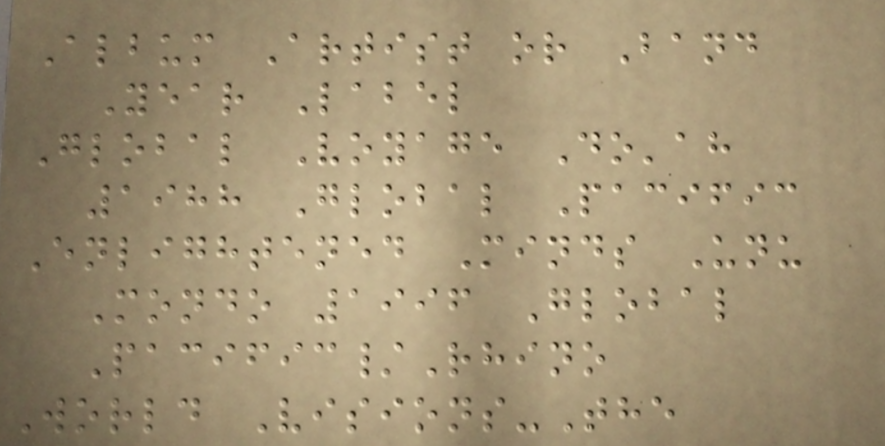Album Artist or Band
Year Label
Global Voyage Do'ah
1988 Global Pacific
Enlightened Minds Unu
Mondo 1996 Global
Pacific/Rhino
World Visions-The
